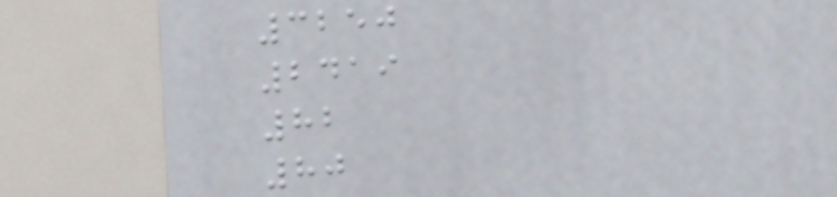3250
2419
82
80
